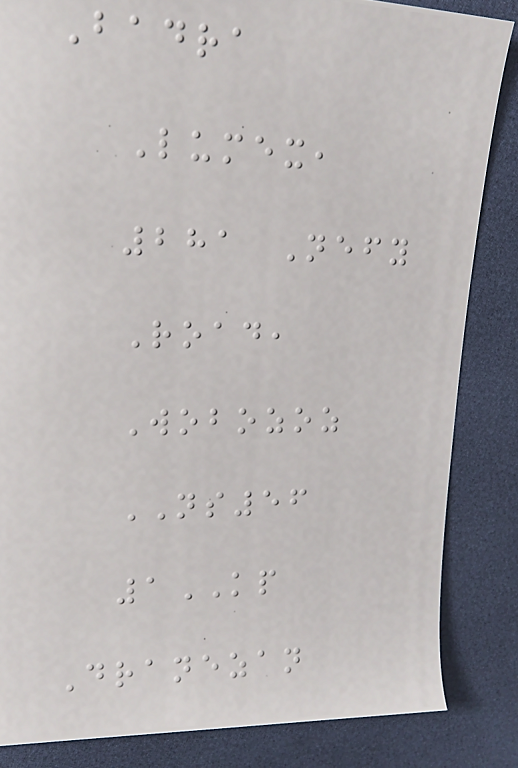Badra
Lumex,
281 Nefy
Road,
Wobozoz
NS56
1KP
Dranezan
